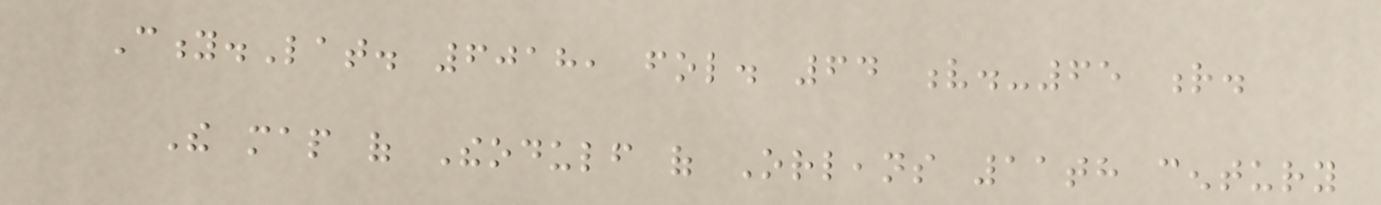City.Lat. 6018, fol. 64 v.-65 r.
The map of Theodulf of Orleans 11th century
